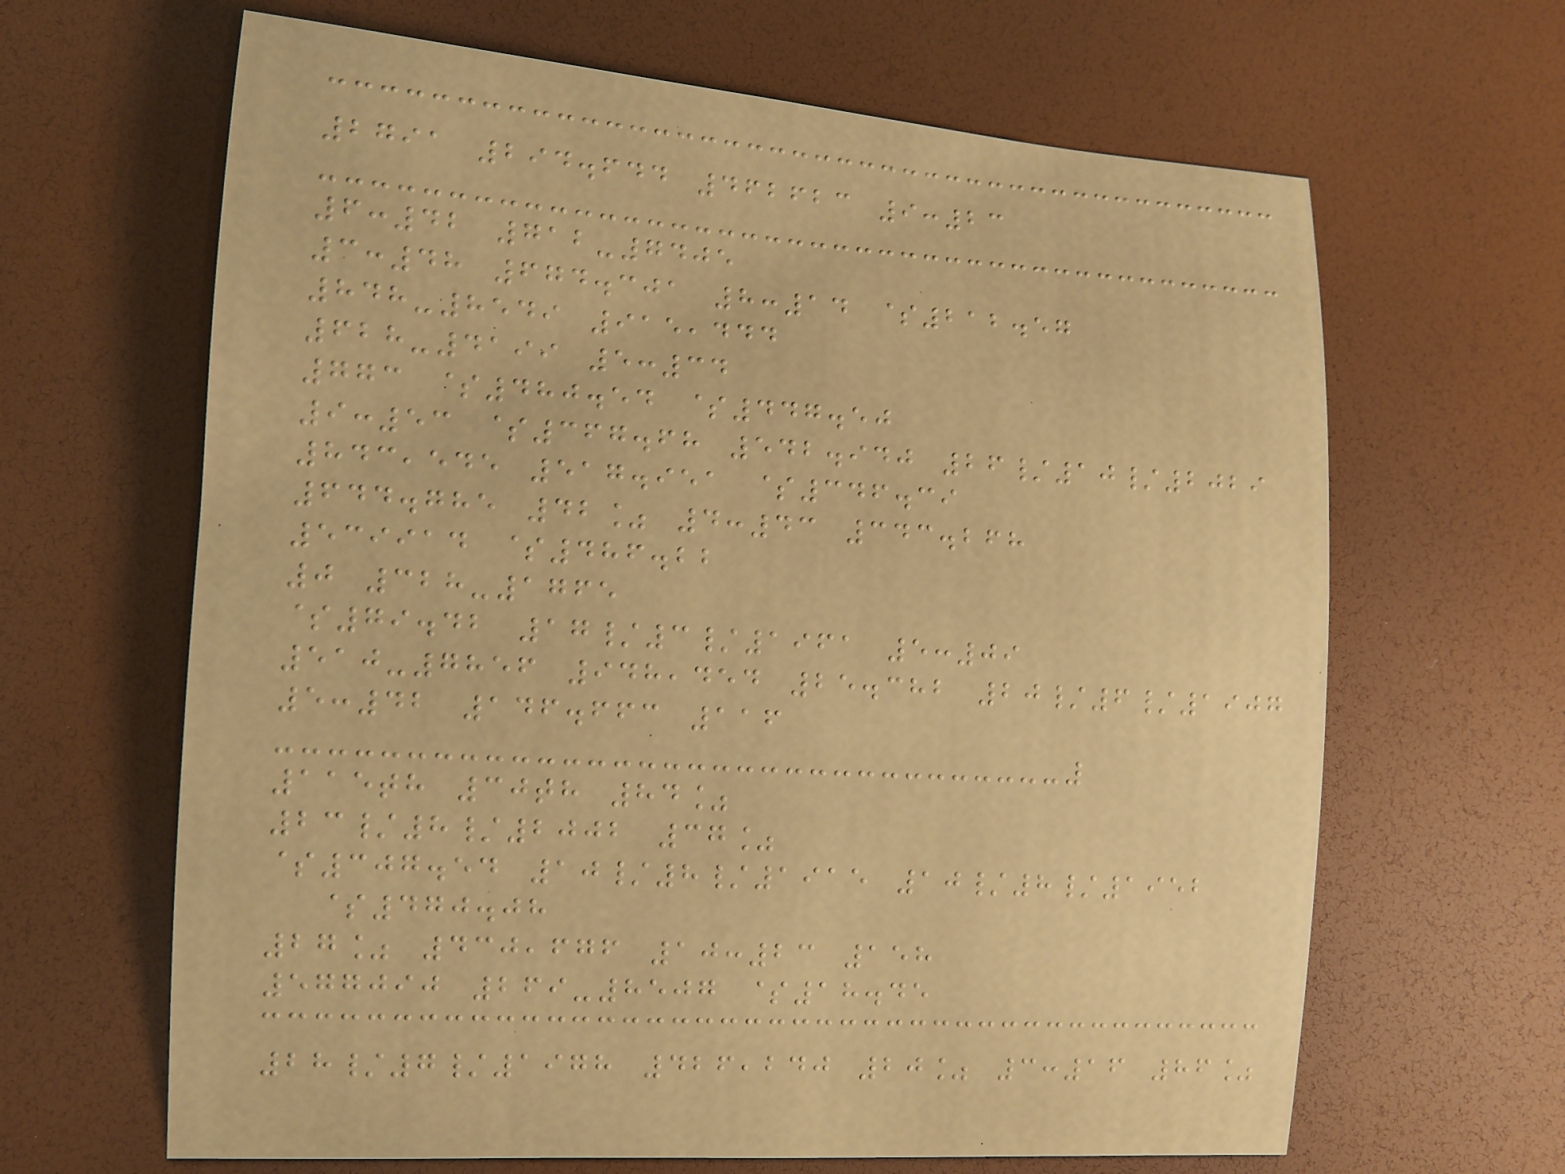2791 294.644 462623 9:23
6:42 712-7405
3:48 674.301 8:14 $212.57
848-8549 915,444
628-4199 5:34
773 $480.54 $447.50
9:53 $367.68 542.940 26/10/2029
843,545 517.951 $346.39
644.785 42% 4:43 343.268
539914 $486.22
0 328-1765
$79.42 17/3/1961 5:09
510-7856 948,454 25.382 20/6/1907
5:42 146.663 116
115th 30th 84%
23/8/2002 37%
$307.54 10/8/1915 10/8/1952
$470.08
27% 430,676 10:23 158
577090 269-8507 $18.45
28/7/1978 426,240 20% 3:16 86%
